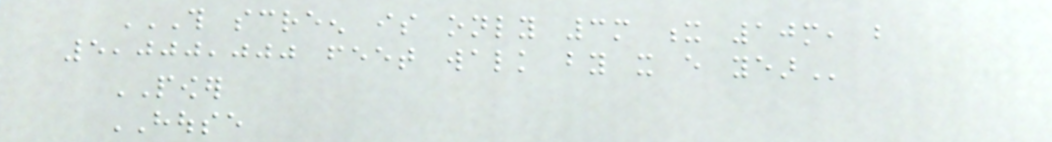THIS SCREEN IS ONLY 3M X 10M, BUT
5,000,000 FEET WALK BY IT EVERY YEAR
POWER
HOUSE
